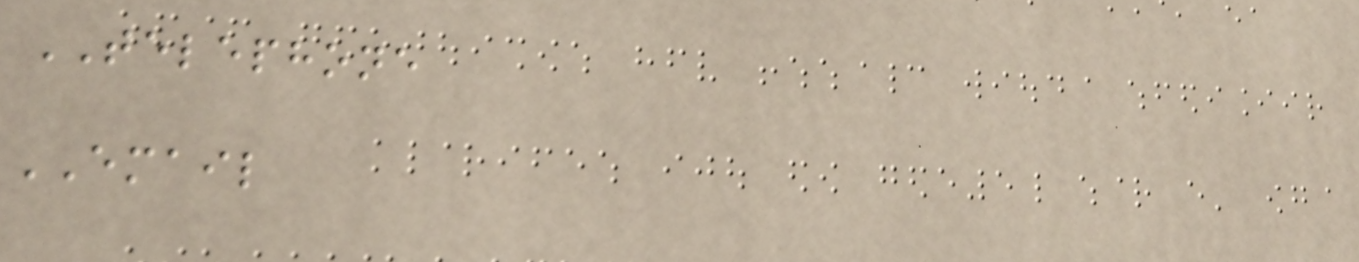TELEPHONE
EMAIL
